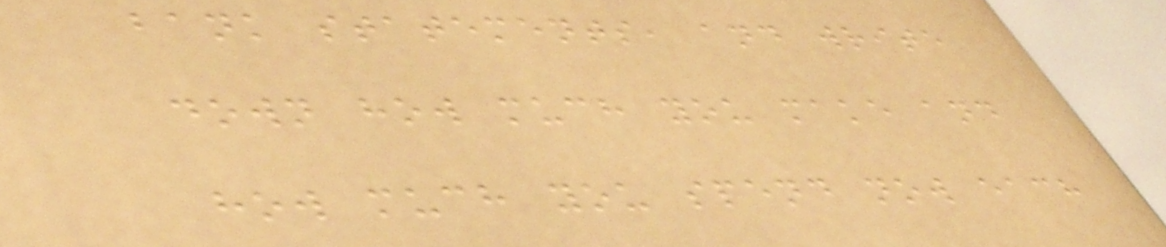bank statements, and write
down how much you make and
how much you spend now each
